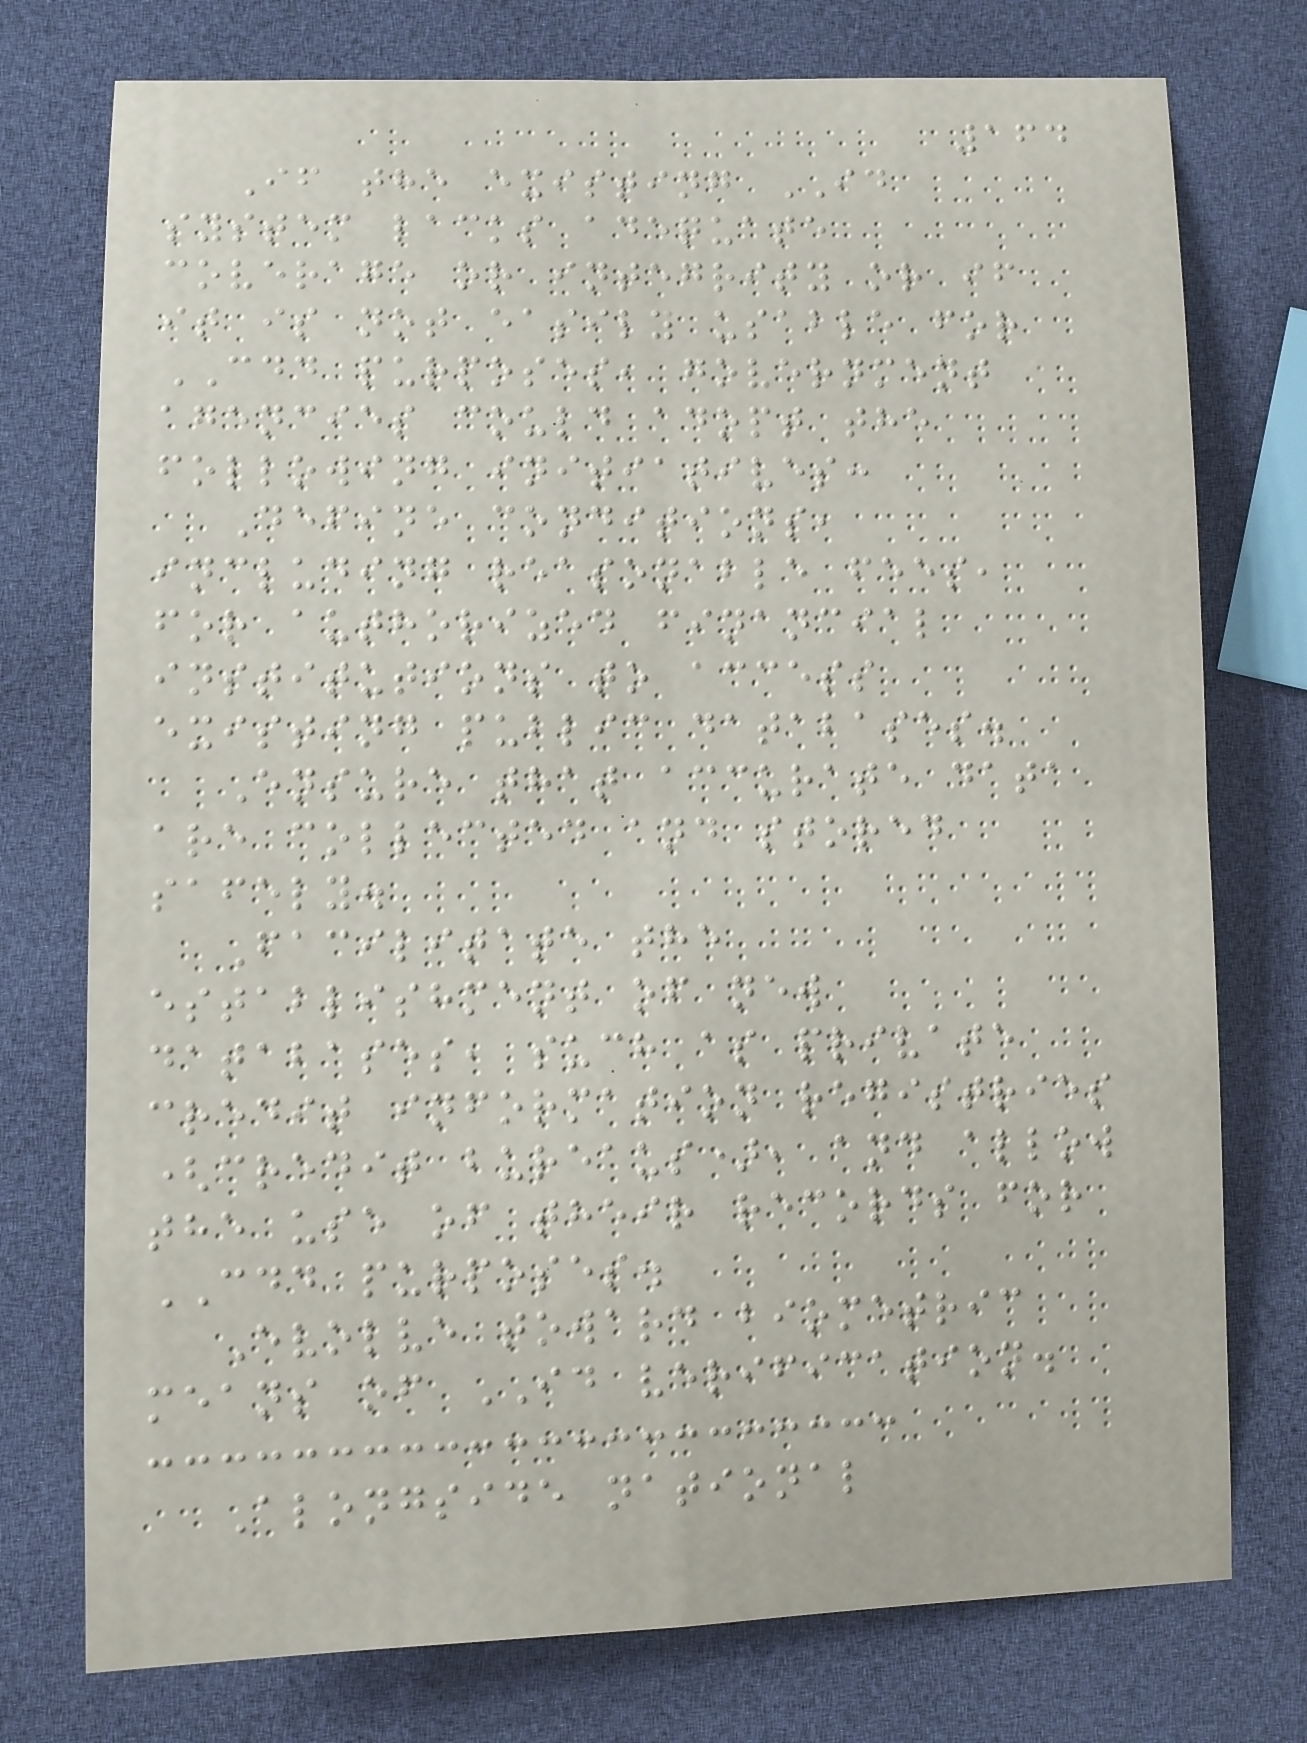164
If the existing ID
system lacks adequate
coverage or integrity or if
it is not easily usable for
CDD purposes, government
agencies could adopt the
following initiatives:
Define conditions,
including reasonable fees,
for authorized financial
institutions to access
existing public databases.
Ensure that accurate data
are collected and stored
safely.
Facilitate the
establishment of new
databases, such as private
credit information registries
(credit bureaus), and allow
the use of their records for
CDD purposes.
Evolve toward biometric
means of ID verification.
Alongside national
